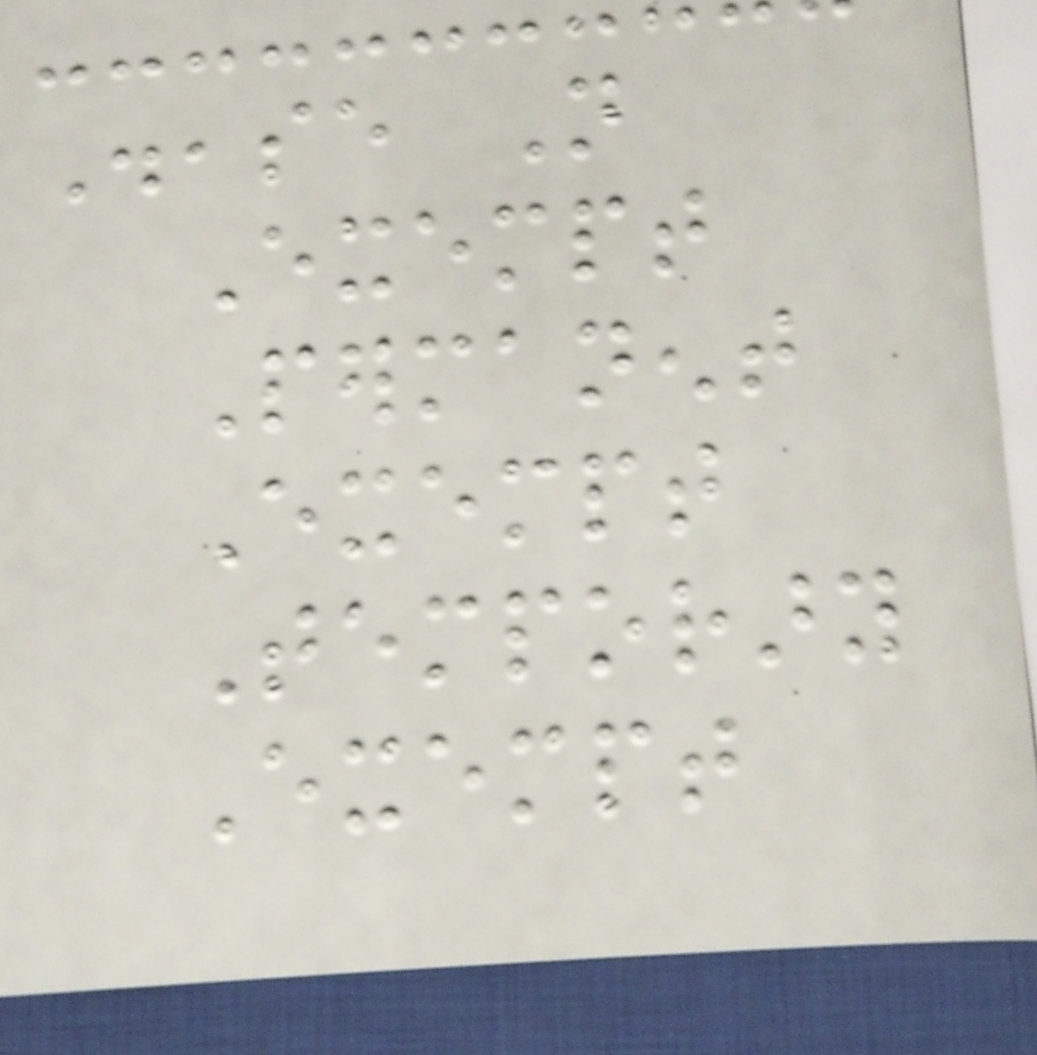Disease Not
Exempt
Permanent
Exempt
Temporary
Exempt
